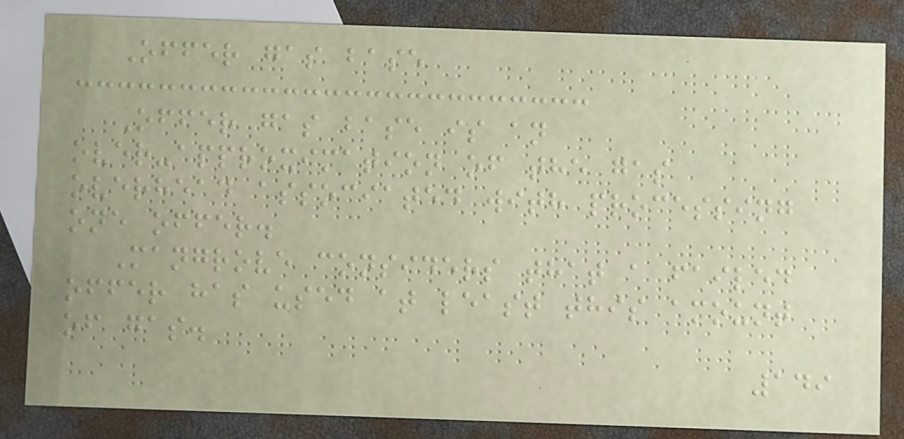Offer gas base
Offer gas base is an
over-approximation of the gas
overhead associated with processing
one offer.
Mangrove considers that a failed
offer has used at least this amount
of gas.
149
